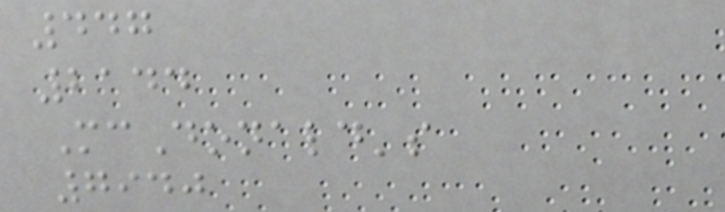447
2144
McDonald's
7940
